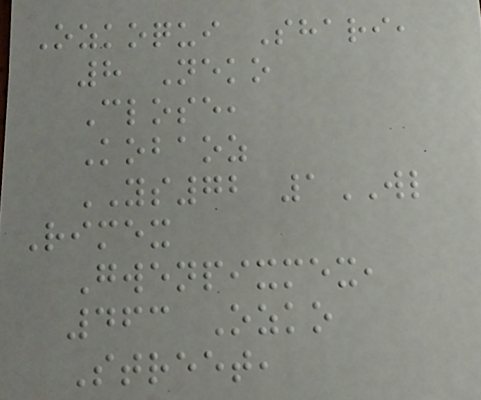Ozkoqui Shari,
8 Neko
Close,
Kobaoz
YS72 1WL
Rimex
Gwenpixmex,
463 Ozko
Street,
